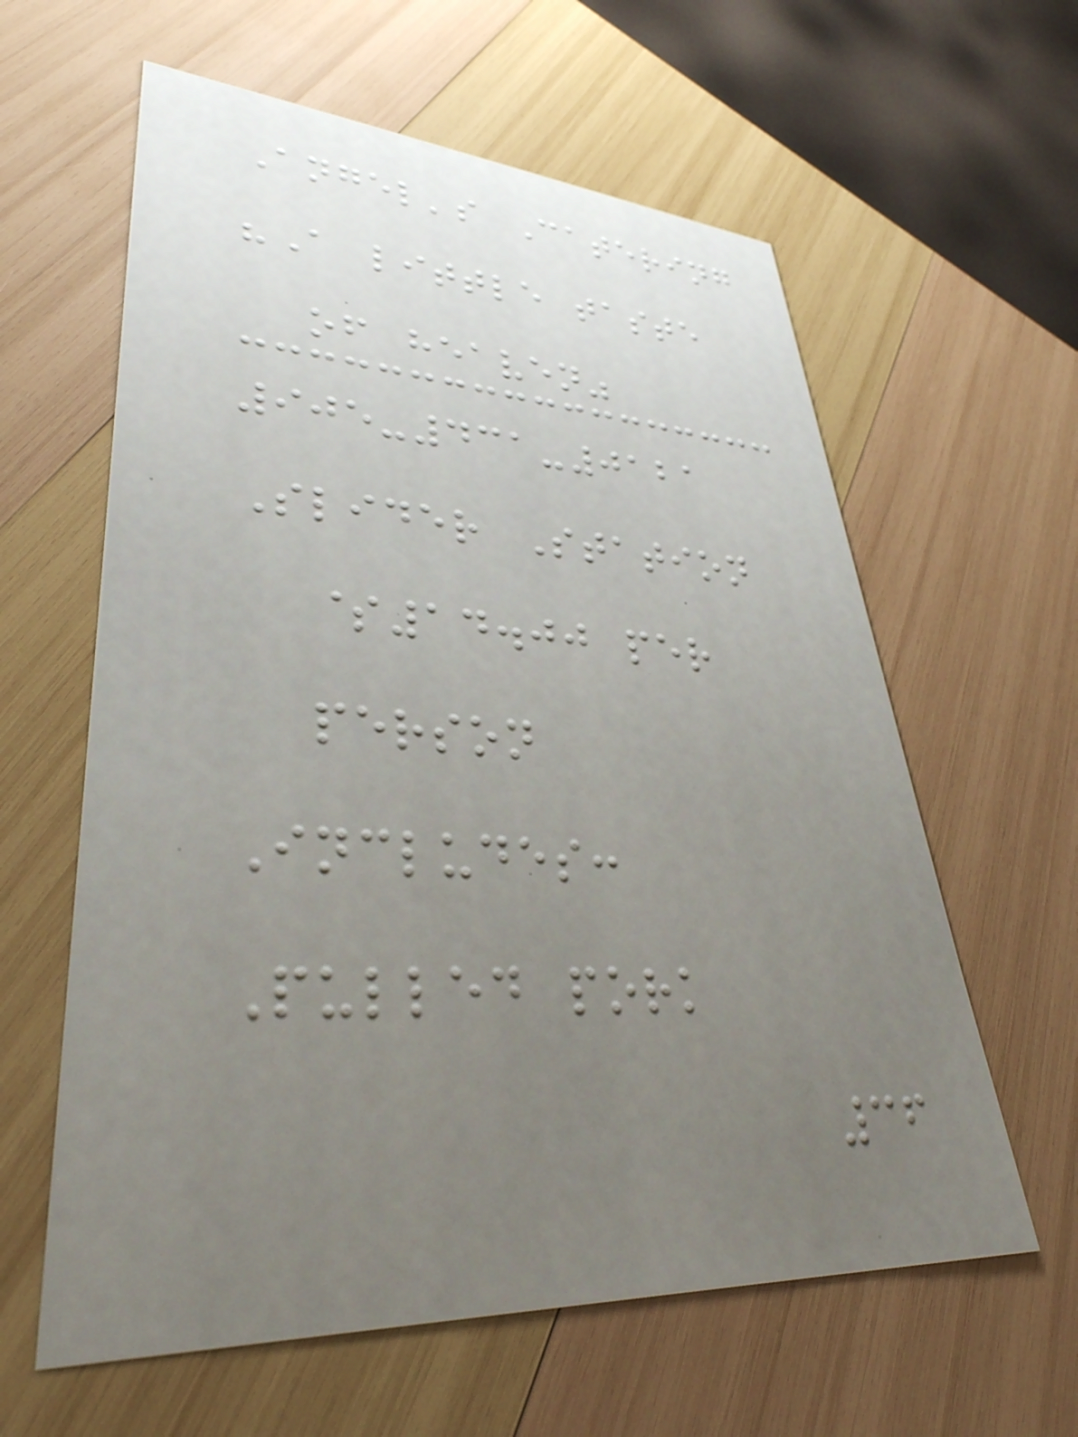Angel's Catering
"A little taste
of heaven"
905-431-0121
Slider Station
$14.00 per
person
Includes:
Pulled pork
36
